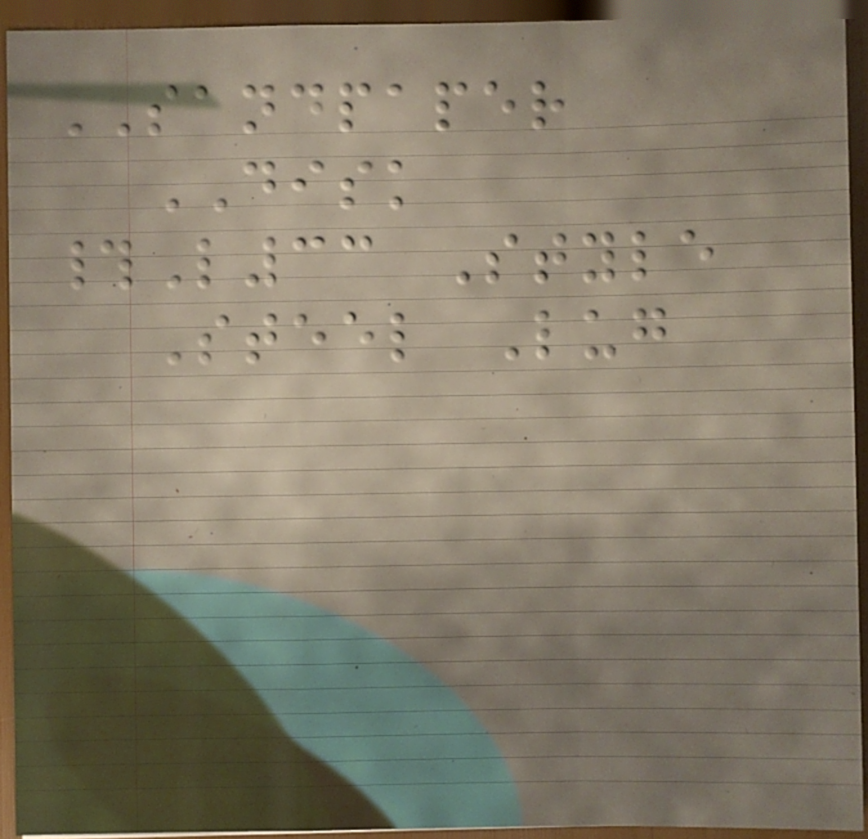SANDPAPER
DISK
#L33 Style
Steel Lug
